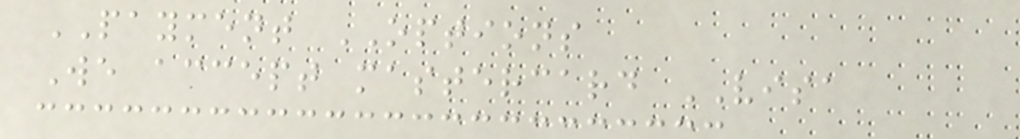PAYMENT OPTIONS
We accept mastercard VISA
